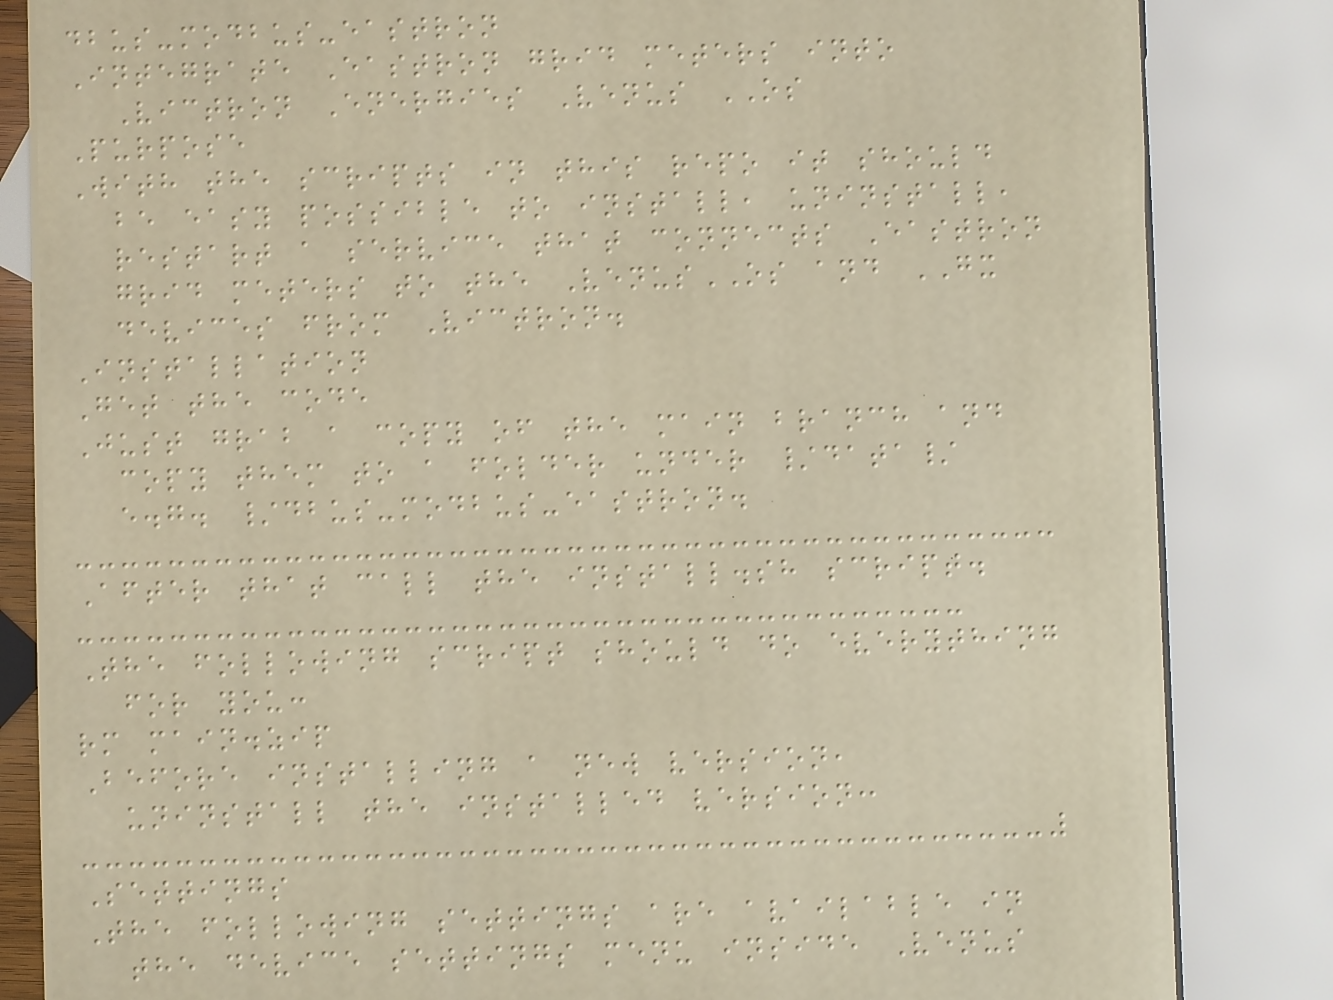dbus-modbus-eastron
Integrate Eastron grid meters into
Victron Energies Venus OS
Purpose
With the scripts in this repo it should
be easy possible to install, uninstall,
restart a service that connects Eastron
grid meters to the VenusOS and GX
devices from Victron.
Installation
Get the code
Just grab a copy of the main branch and
copy them to a folder under /data/
e.g. /dbus-modbus-eastron.
After that call the install.sh script.
The following script should do everything
for you:
rm main.zip
Before installing a new version,
uninstall the installed version:
Settings
The following settings are available in
the device settings menu inside Venus
